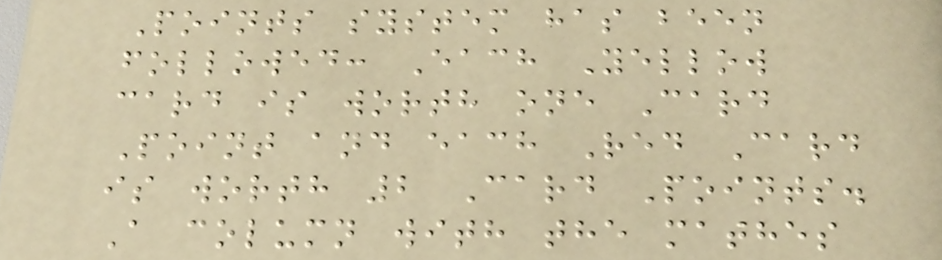Points system has been
followed: Each Yellow
card is worth one Card
Point and each Red Card
is worth 2 Card Points.
A column with the mathes
